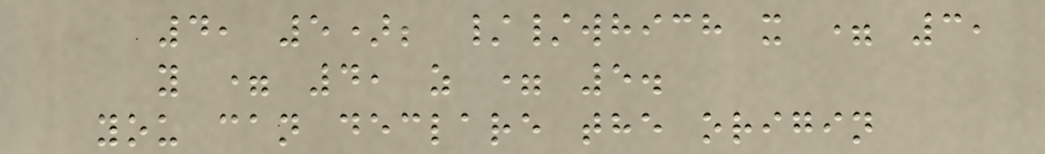4, 5); //which x = 3,
y = 4, z = 5.
you can declare the origin
